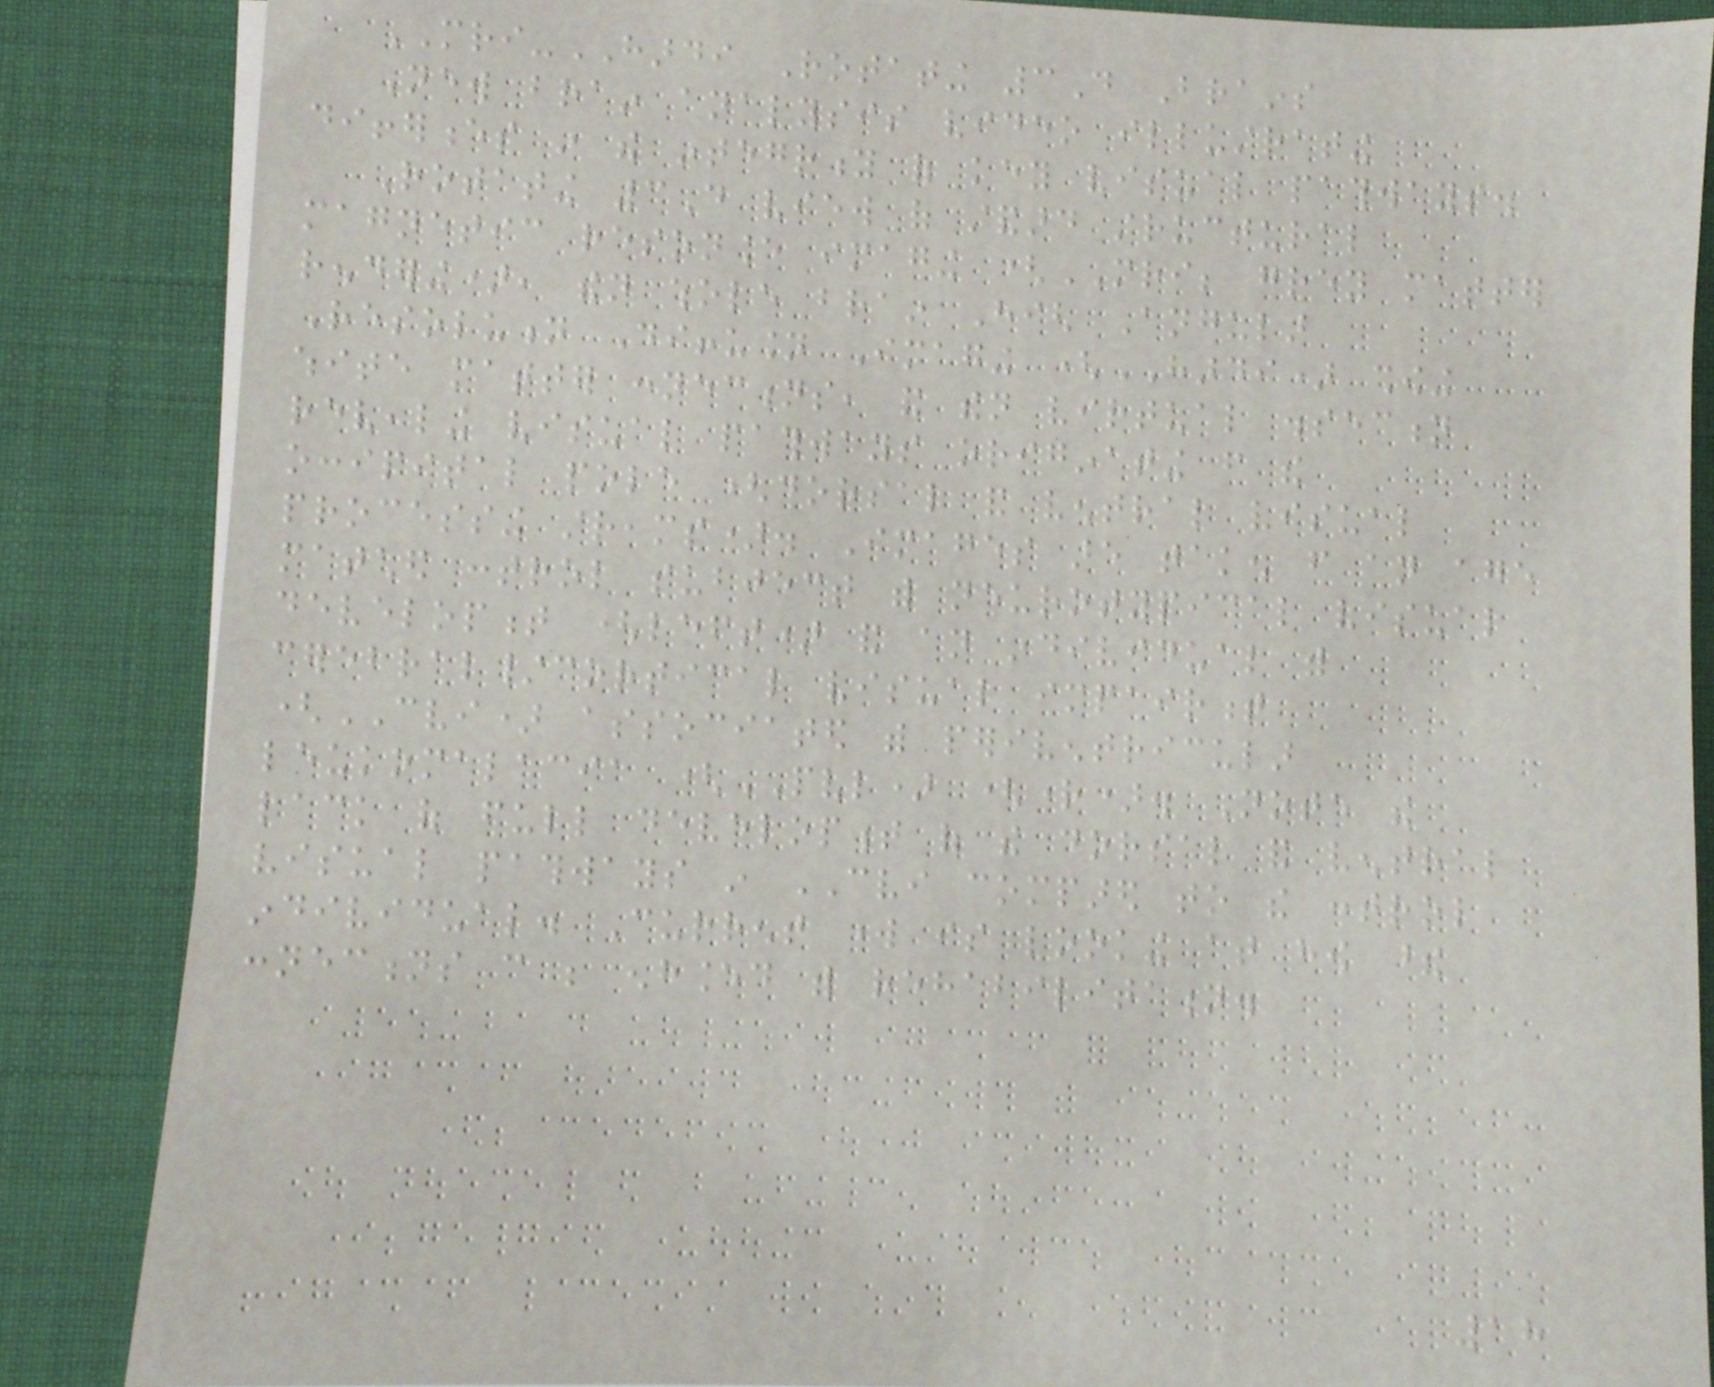MRI-HARDI Rotating 3D Brains
New brain analysis video illustrating
differences in the integrity of key visual pathways.
Rotating 3D view of standard structural
magnetic resonance imaging (MRI; grey matter
rendering), then whole brain High Angular
Resolution Diffusion Imaging (HARDI) showing
white matter connections, and then virtual dissection
revealing visual pathways originating from the
occipital pole (dorsal and ventral visual
processing streams). Images are taken from an age
matched control subject with neurotypical visual
development (left) and an individual with
cerebral/cortical visual impairment
(CVI) associated with periventricular
leukomalacia (PVL) (right). Note the
lack of full development of the dorsal and ventral
visual pathways in CVI compared to the control
individual. Current work is looking at how these
connections can be enhanced with rehabilitation.
18
